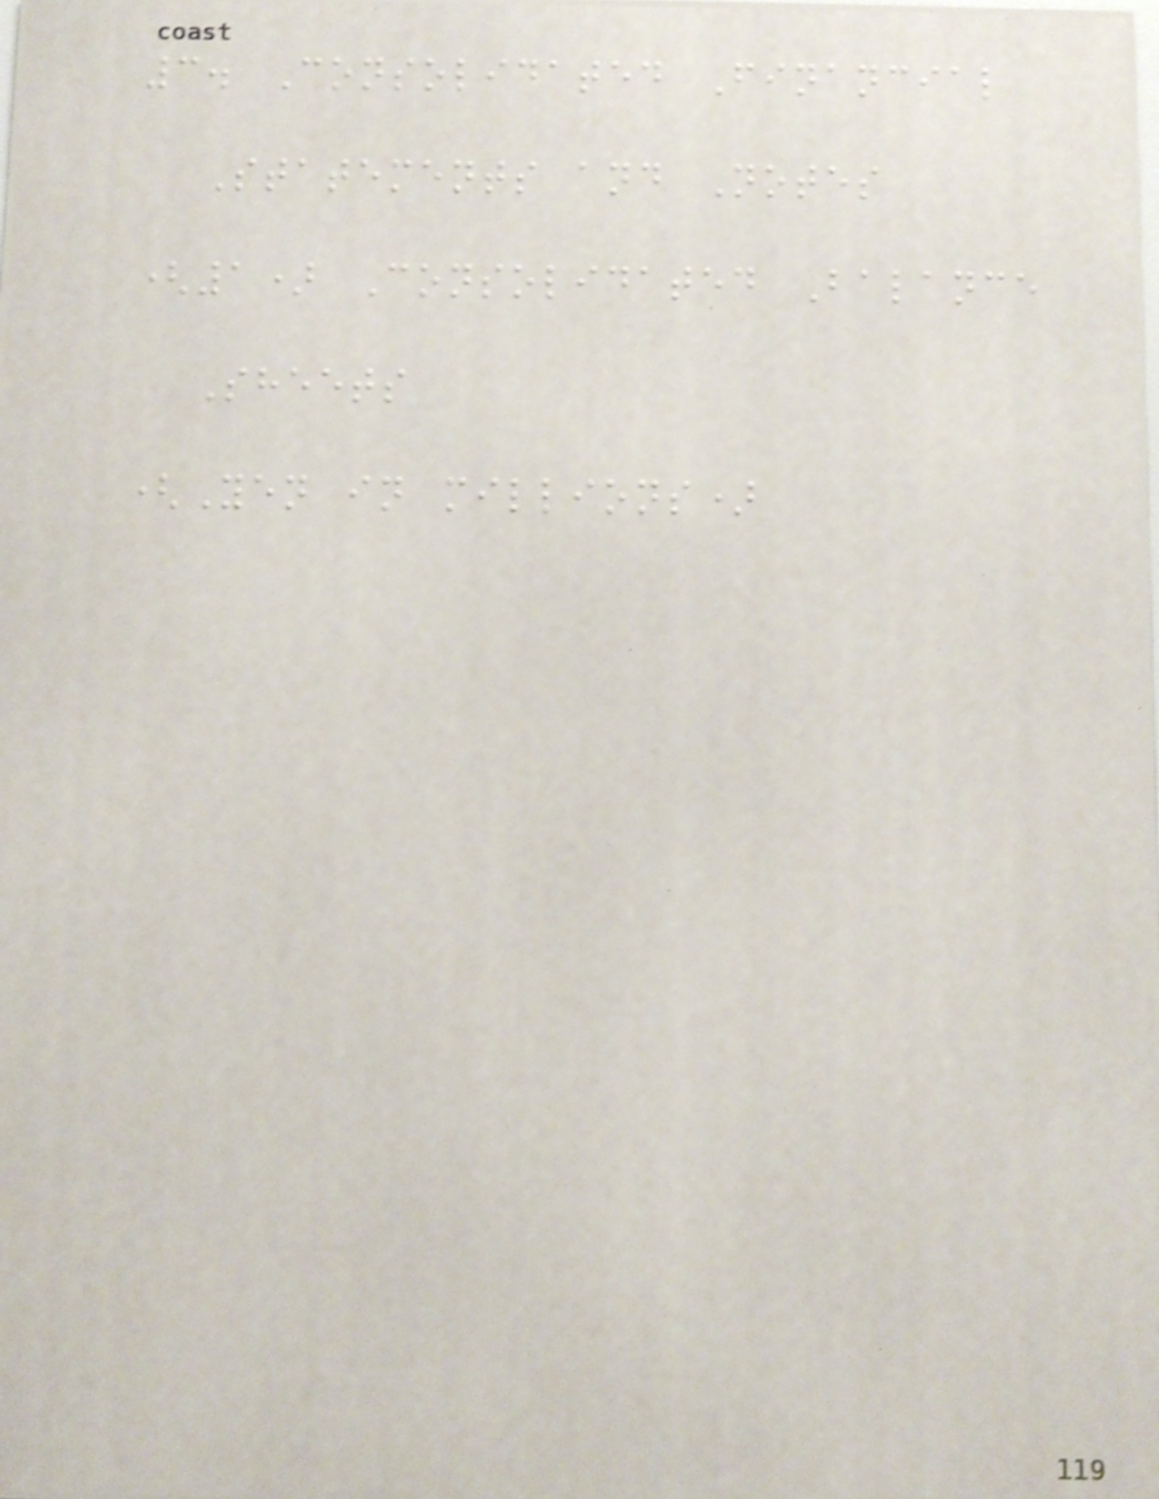3. Consolidated Financial
Statements and Notes
(1) Consolidated Balance
Sheets
(Yen in millions)
